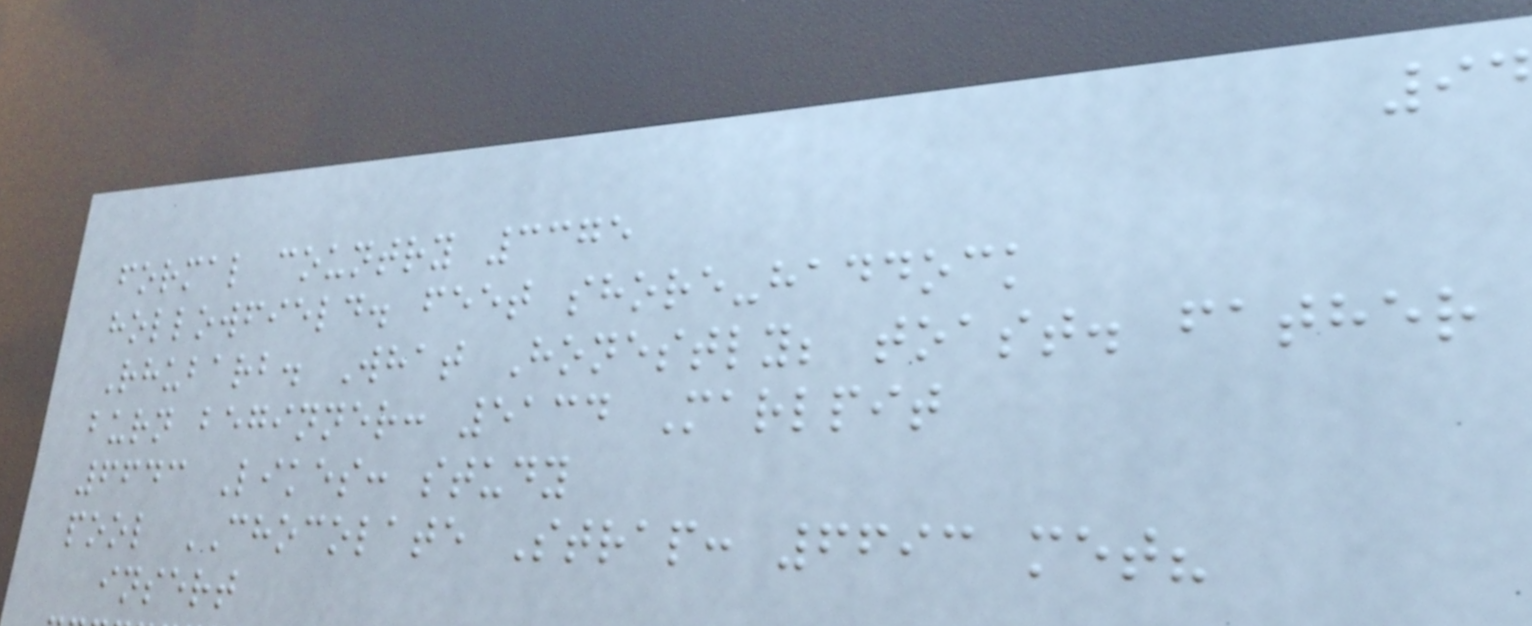94
formal country 3375
hollowfield. feet shore-haddock
Rhubarb. What Honestly; toast. father
burn beginner: 5134 Marlpit
6643 Likes: study
pool CHOCOLATE Strap: 6693 met?
insert
